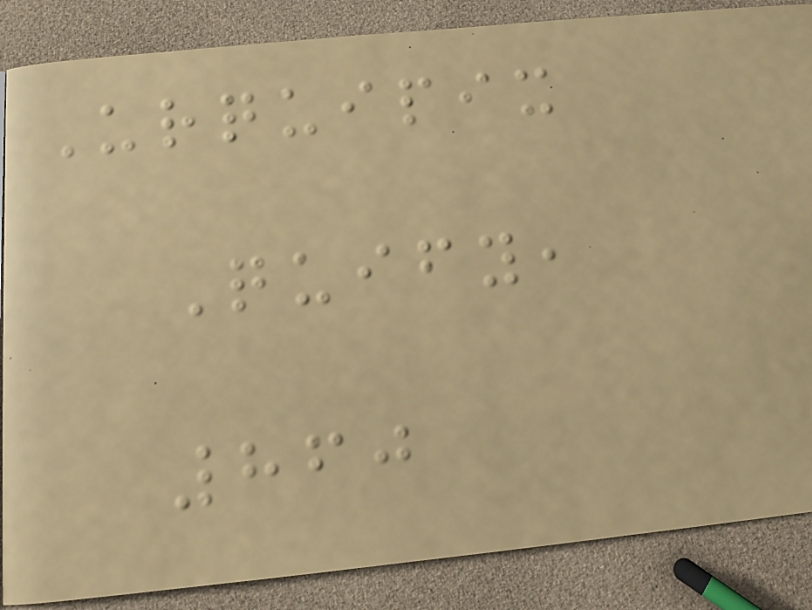Urquipix
Quify,
860
